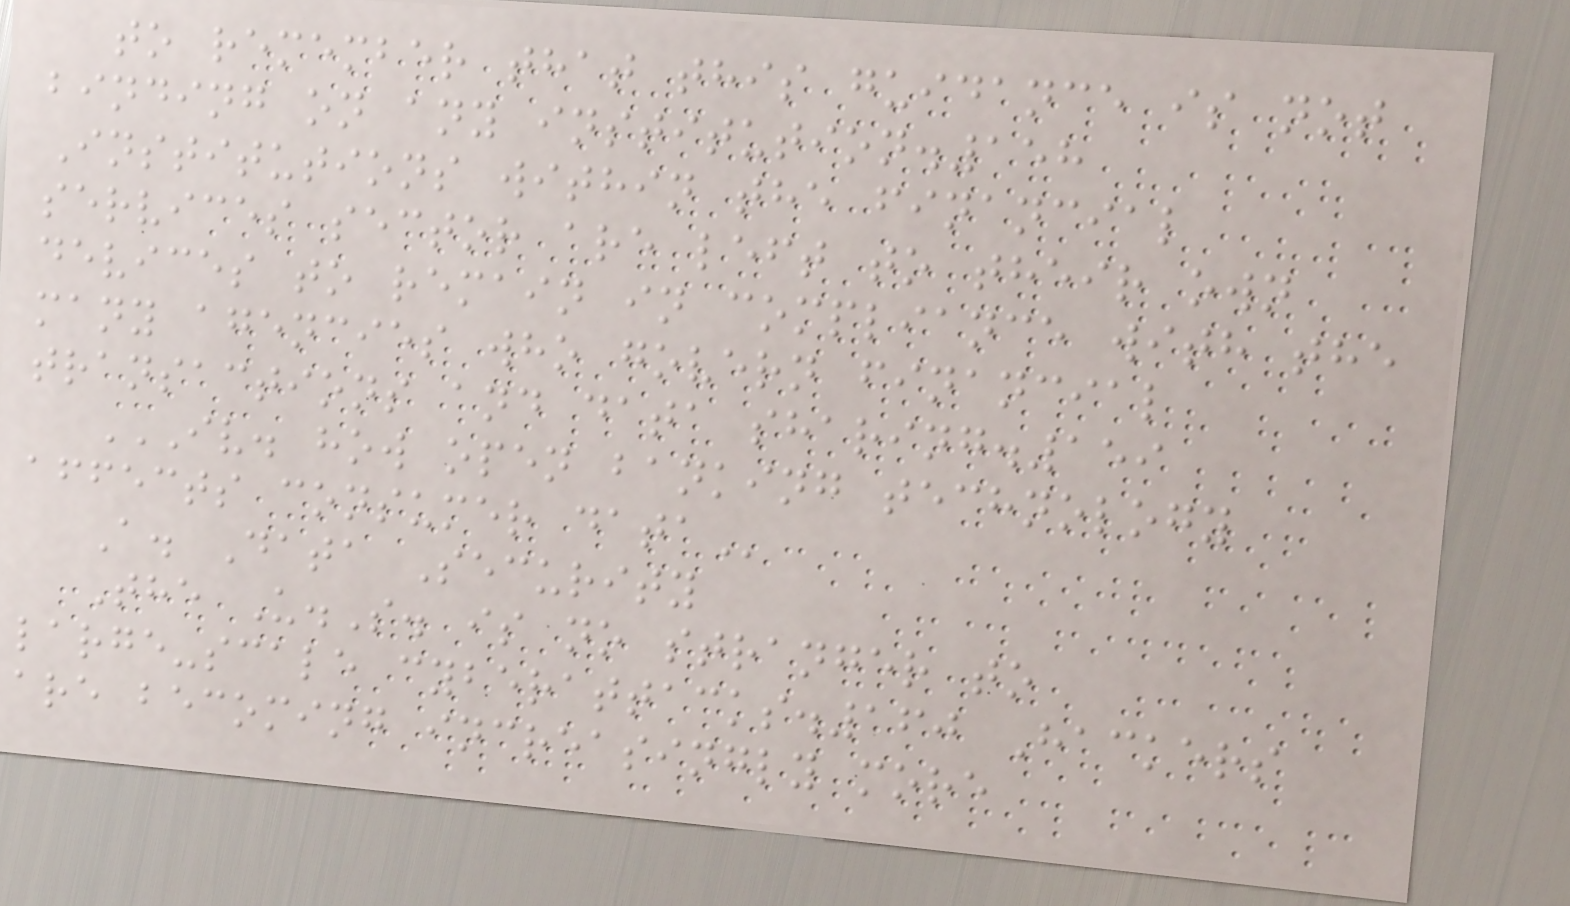to remember that this guidance is not
binding on any institution.158
Institutions within the financial
services sector are left to their own
devices to remain in compliance with the
many agencies who govern financial
transactions and data sharing.159
IV. HOW OPEN BANKING TECHNOLOGY
AFFECTS CONSUMER DATA
A. Data Security
The U.S. is no stranger to
large-scale cyberattacks.160 Hackers
are becoming increasingly more
